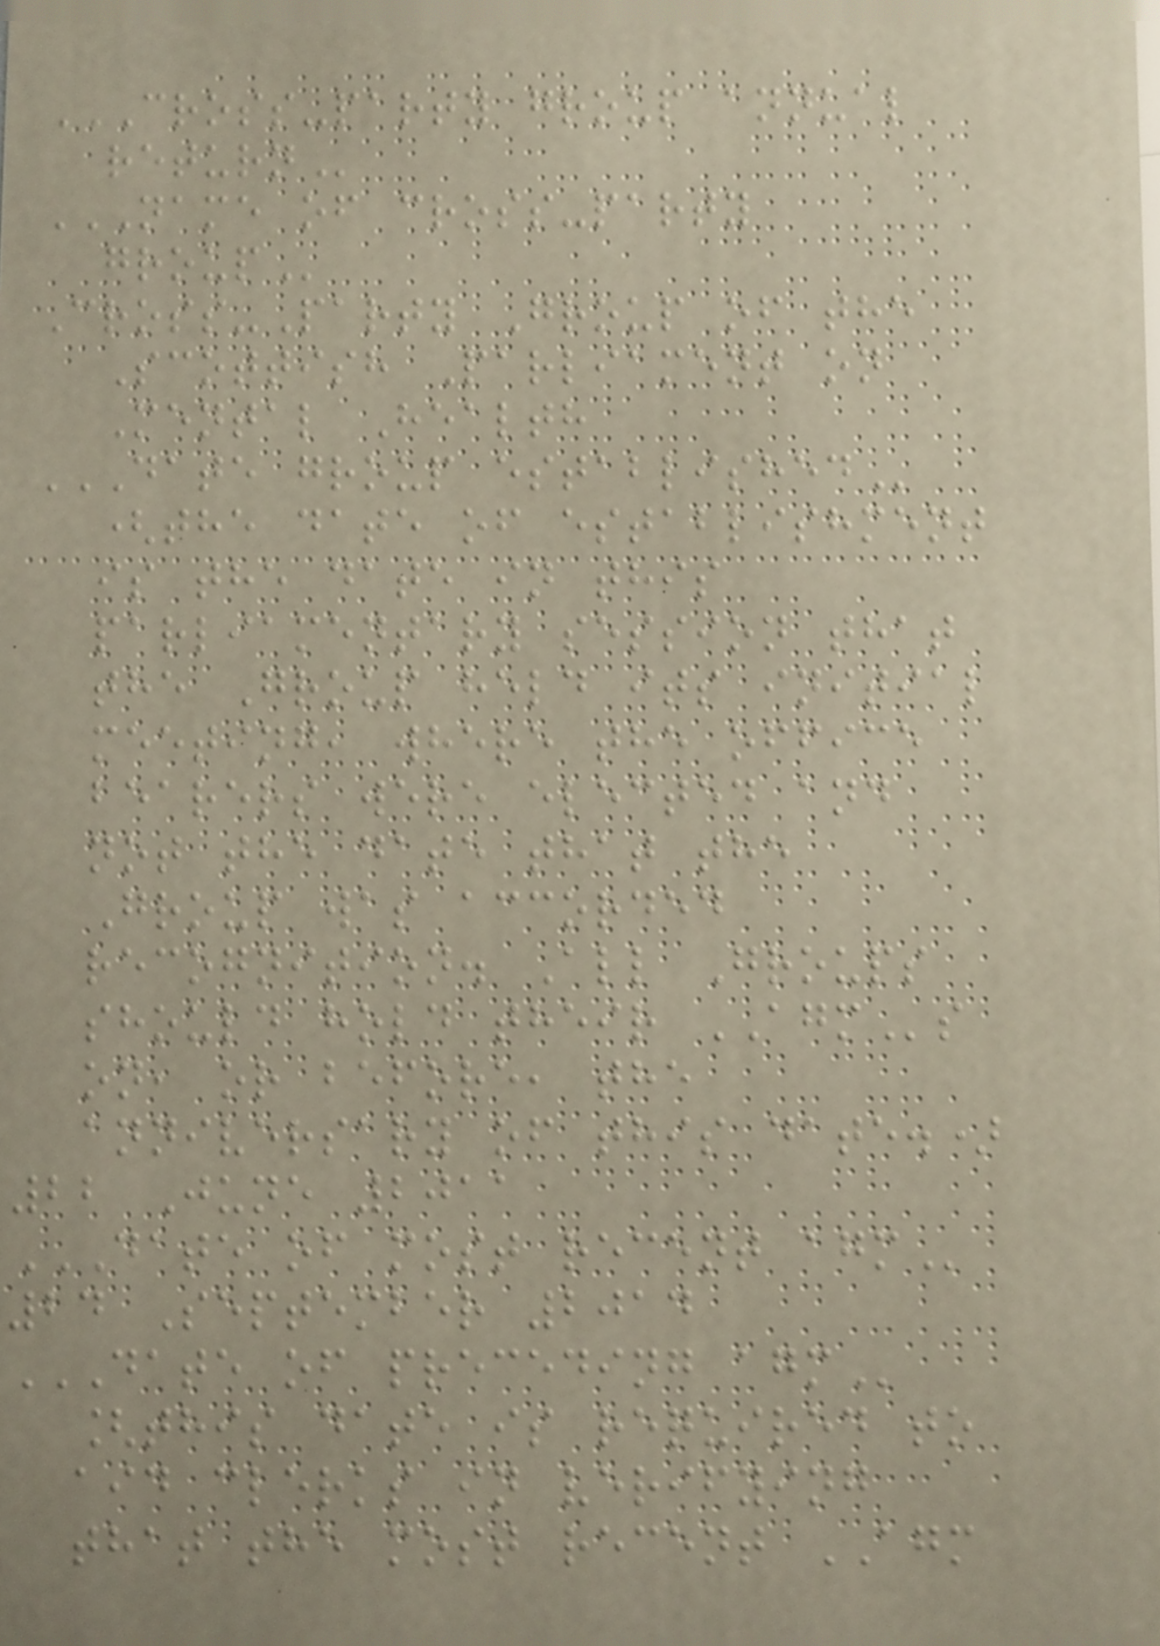CROSS-PARTY GROUP ANNUAL
RETURN
NAME OF CROSS-PARTY
GROUP
Cross-Party Group of the
Scottish Parliament on
Mental Health
DATE GROUP ESTABLISHED
(the date of establishment
is the date in this
parliamentary session that
the Group held its initial
meeting, where the office
bearers were elected and
not the date that the
Group was accorded
recognition. All Groups
should hold their AGMs
on, or before, the
anniversary of this date.)
22 June 2011
DATE OF MOST RECENT AGM
24 September 2014
DATE OF PRECEDING AGM
[this date is required to
aid clerks in verifying
that the most recent AGM
